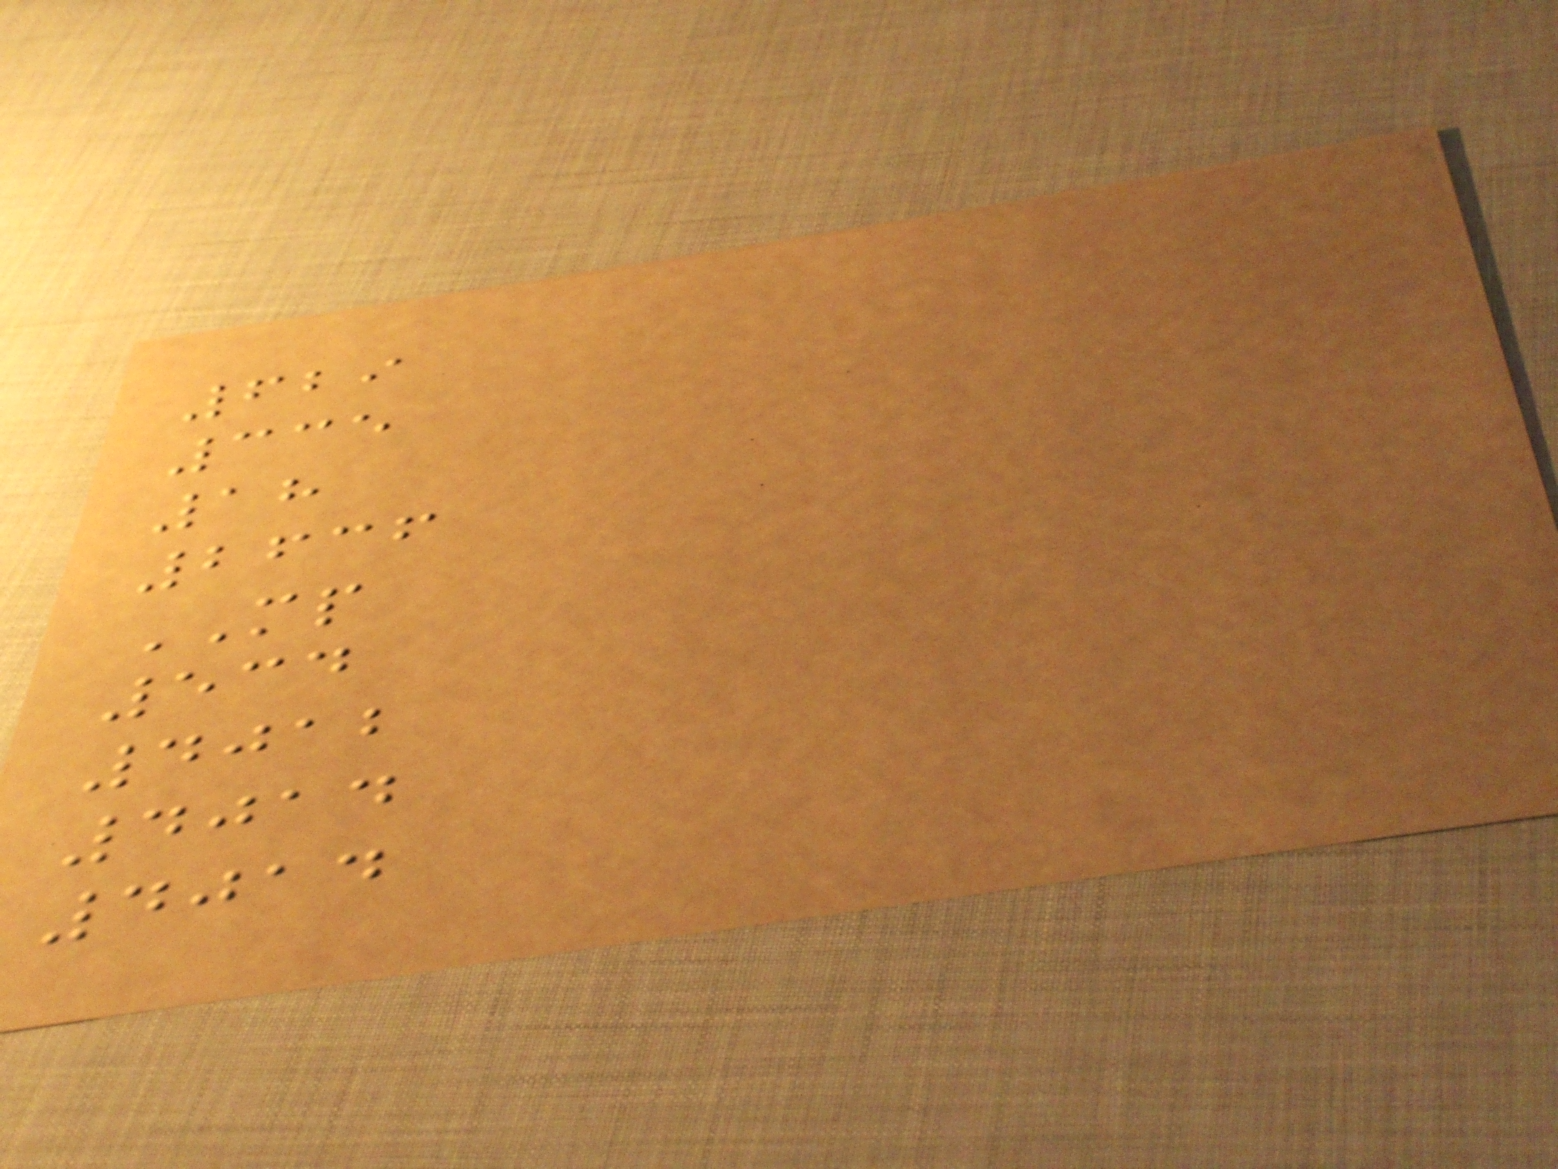629
335
18
2636
MP
534
4012
4014
4014
